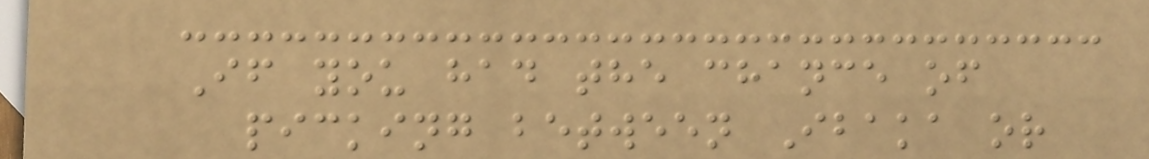If you had the chance of
picking between Ibaka or
